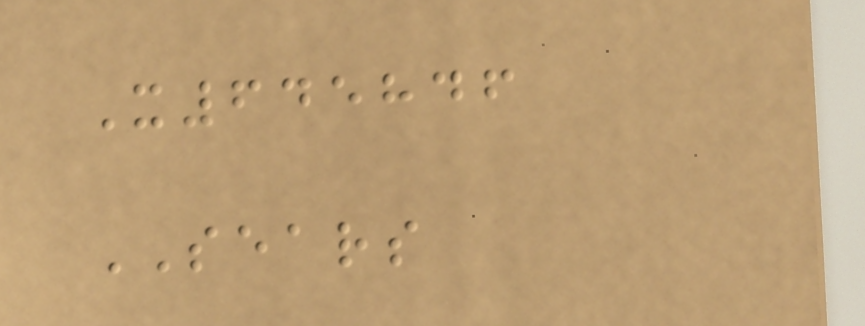X645846
SEARS
